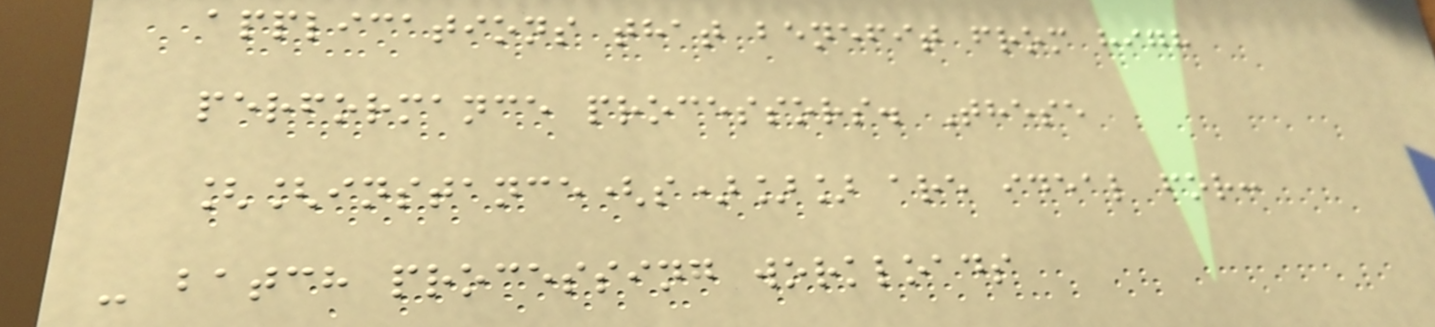applications that benefit from high
performance processors. These
[[instance(s)]] are ideal for:
- batch processing workloads
